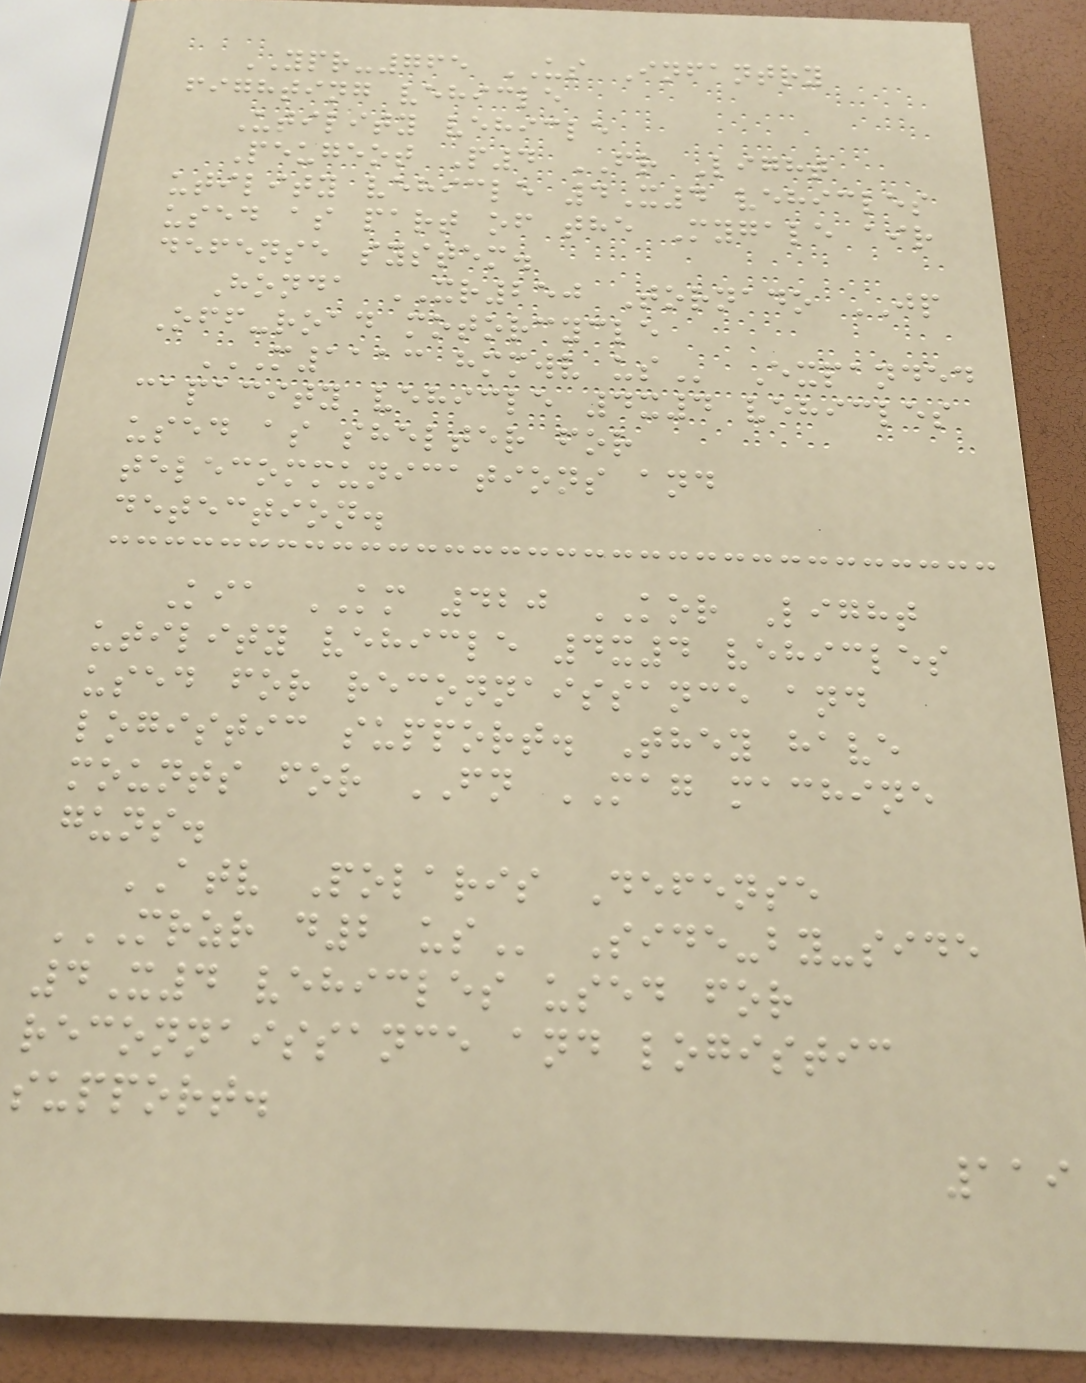YPR-765 US Infantry
fighting vehicle
Utility vehicle
Peugeot P4 FR Light
utility vehicle 4X4 vehicles
used as part of the Mygale air
defense system.
Honda XR250 Tornado JP
Off-road motorcycle
M1113 HMMWV US Expanded
capacity vehicle 4x4 vehicles
used as shelter for
telecommunications and
detection.
Kia KM 420 KOR Light
utility vehicle 4x4 vehicles
used for reconnaissance and
logistic support. They have
mounts for FN MAG machine
guns.
ATV Polaris Defense
MRZR D2 US Side-by-side
4X4 vehicles used for
reconnaissance and logistic
support.
119
